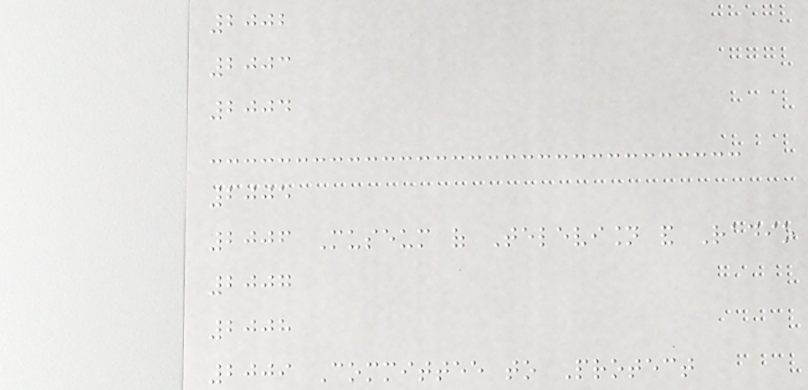2002
2003
2004
2005
2006 Museum of Television and Radio
2007
2008
2009 Committee to Protect
